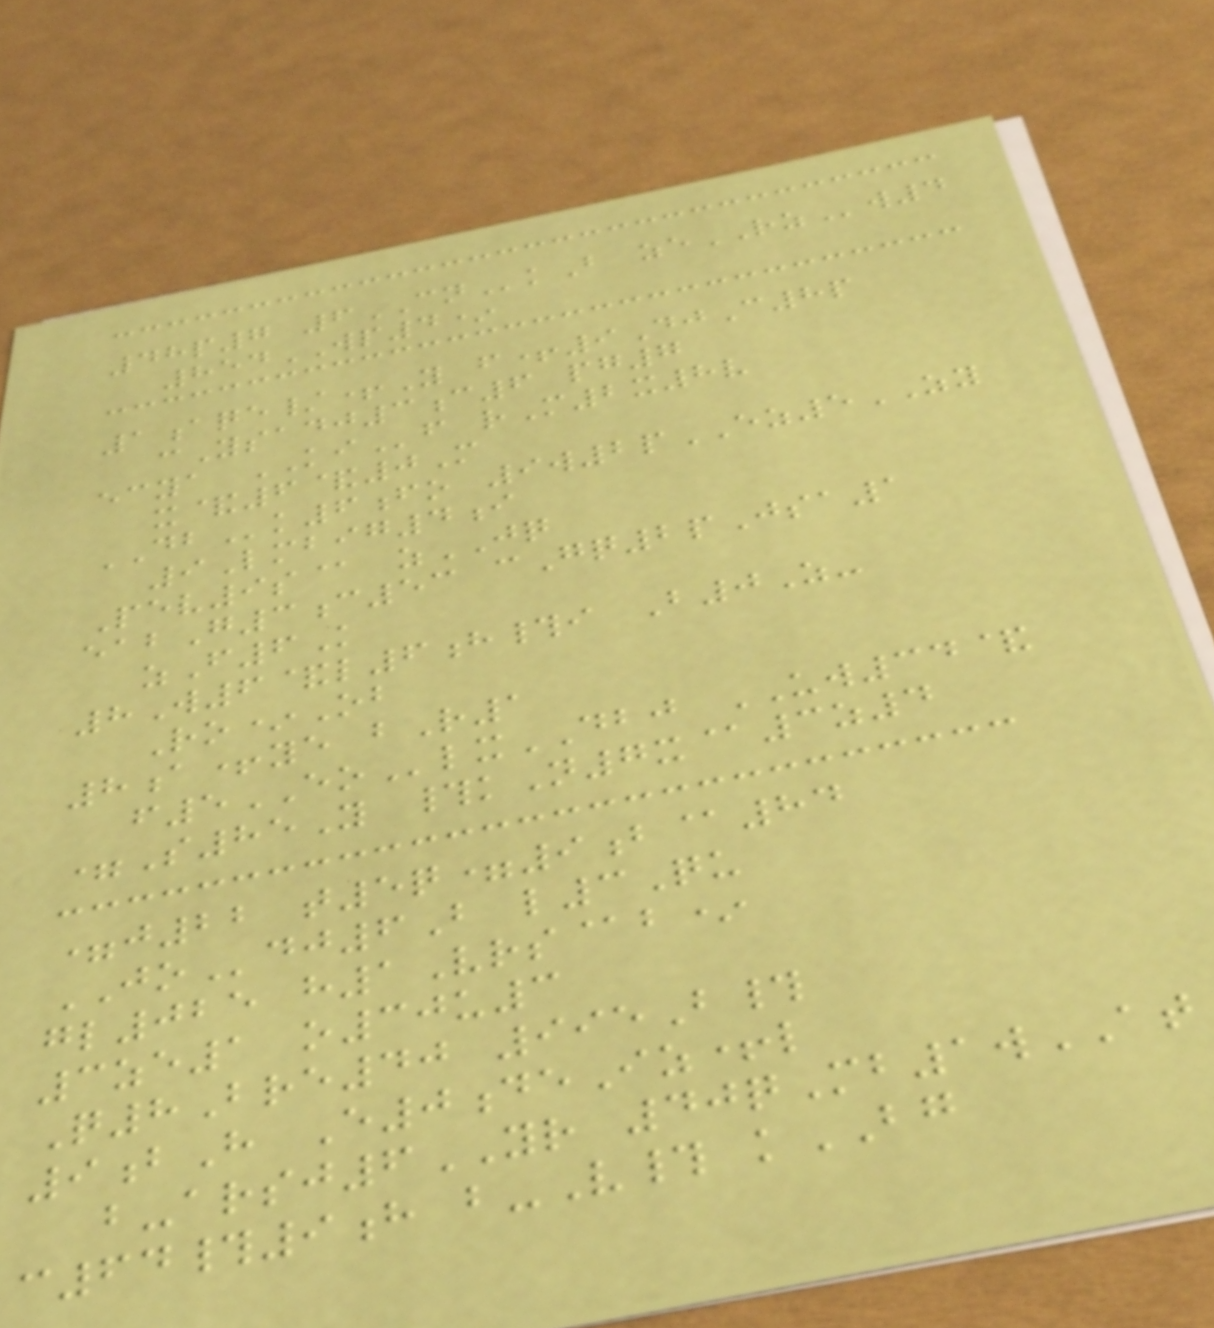48p7 6CNkB zeRZw4
854WP4*
1aqe/+Y f+9DjC8p
cYsadj3c6 pg7
ecya KIf rM2x8v
x&6&0M
DBk6fo 9w2pEZ5ZY
9Lmbig4i
Pev9s@ zJQ
eabG3c53 cGq2pJsa1
zF6K
8W6&l6h#i B0Z-
Ro*Ob
8a+ye bR1
f5EOlxDBJ UW34&
=S85Y #kN7x@3z4
=j22 t5q=9b@84
JOdj6B l3Qu
gl025 h1Vrs@b*
3ze1 o30u3
Q8Bre40 995B#
9bH E0deIz+l
b-arsj6YR 40qMb1wAT
c64#9h b-V# kBG
